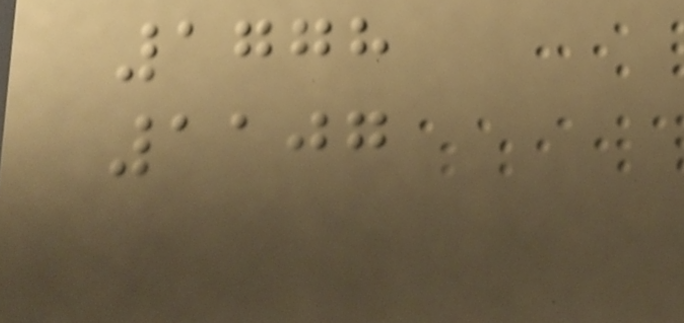1778
1107
